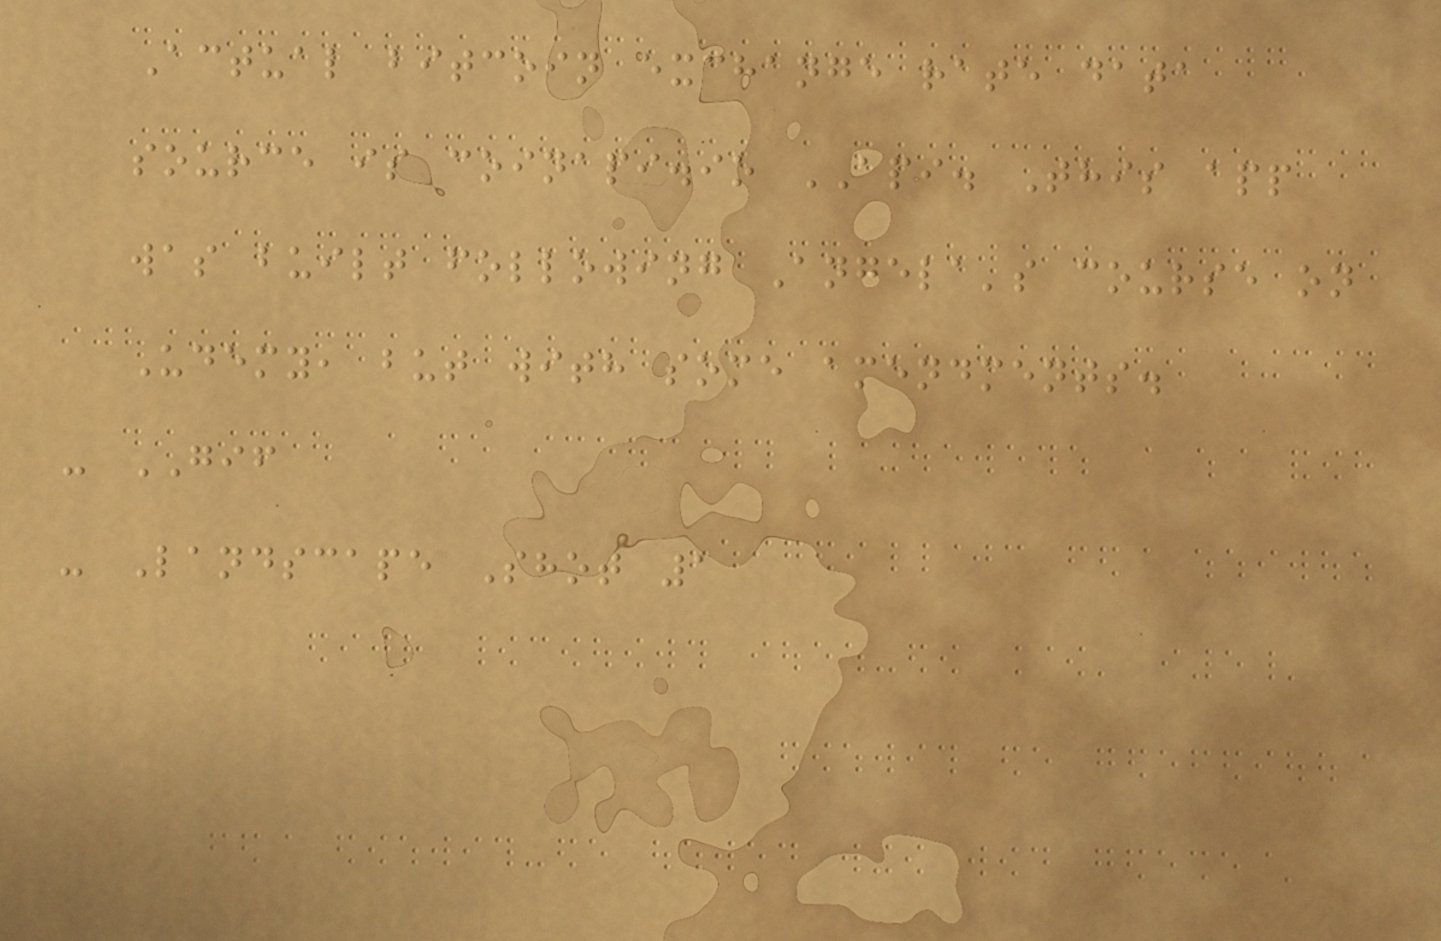Actual bitcoin exchange rate data
source is coinapi.io API. This app
was built following Angela's course on
Udemy, but with some amendments.
- GIF
- Landscape Shot 1
